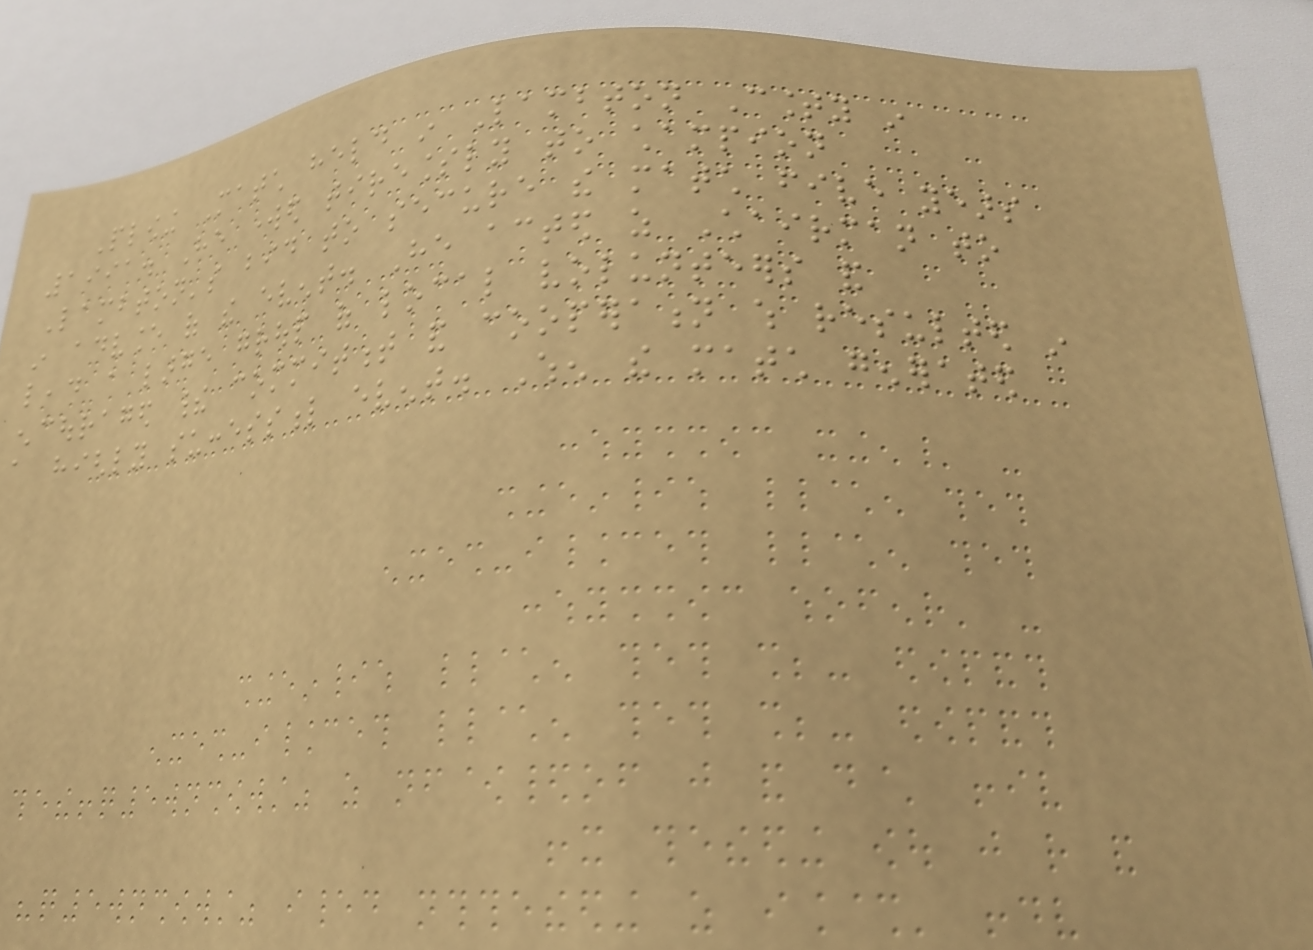Plowing Match held in Lambton County in
1991. He worked tirelessly to champion
Lambton's bid to secure the match five years
in advance of the event. He acted as Chairman to
lead a large group of local volunteers and
encouraged their commitment and cooperation which resulted in
a highly successful event. When the match generated
